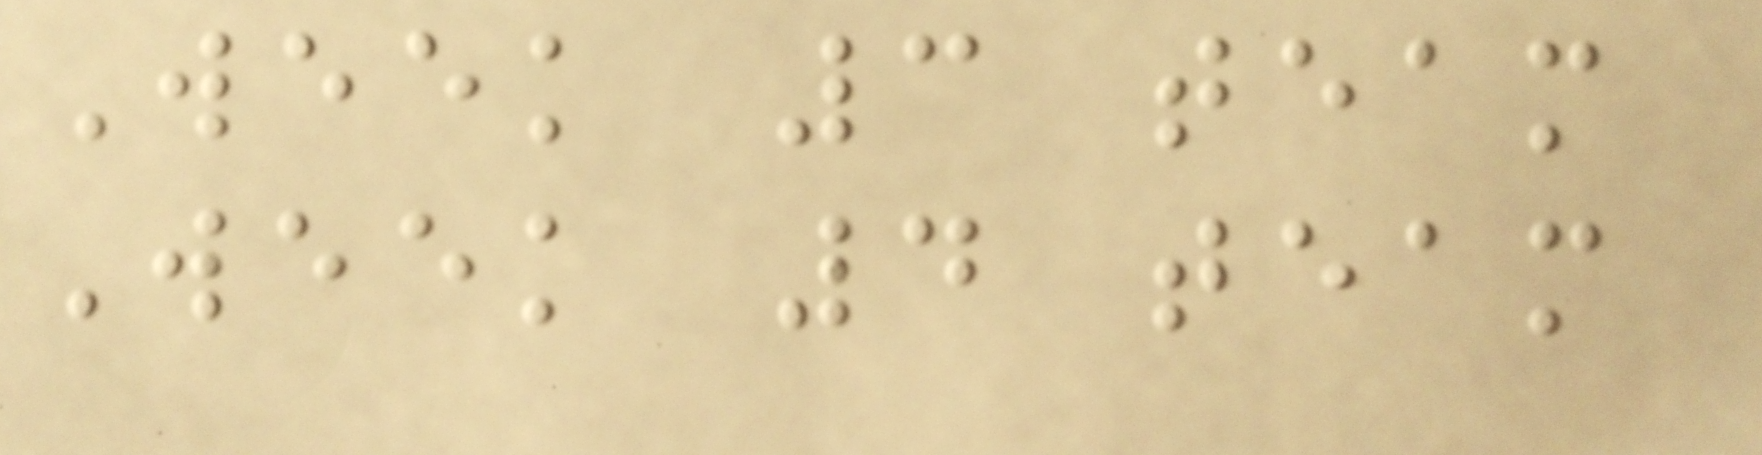Week 3 team
Week 4 team
